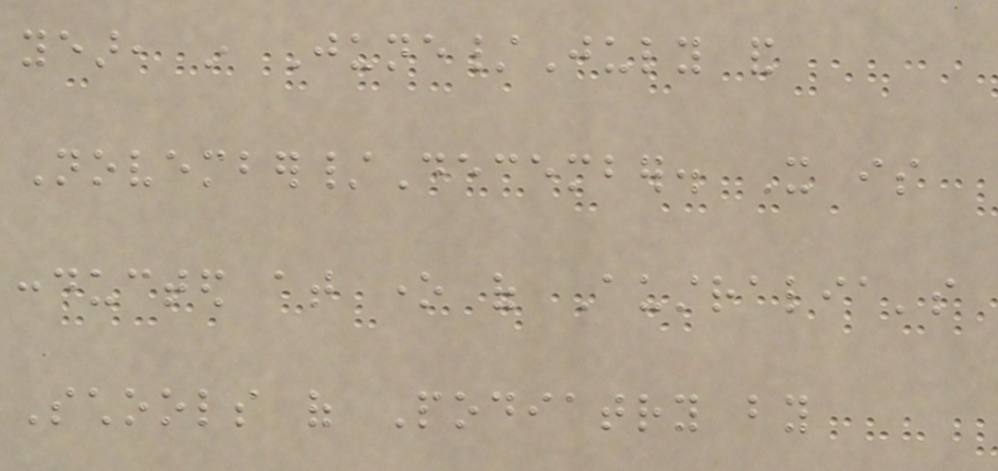year, in June/July and
November/December. It is
conducted at one of Australia's
Schools of Podiatry by
